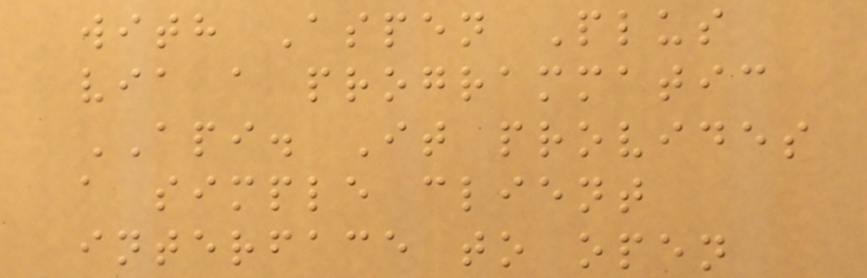with Aspen Plus
via a programmatic
API. It provides
a simple client
interface to open
